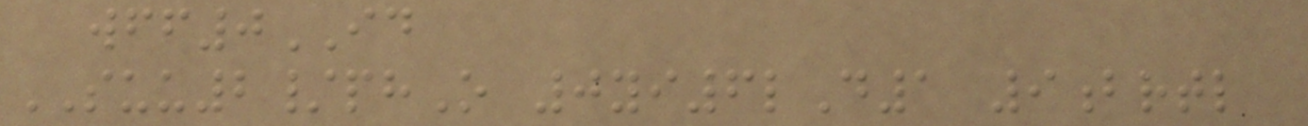wff0ID
SUU2/phO 0yi6lD1 9brtl
